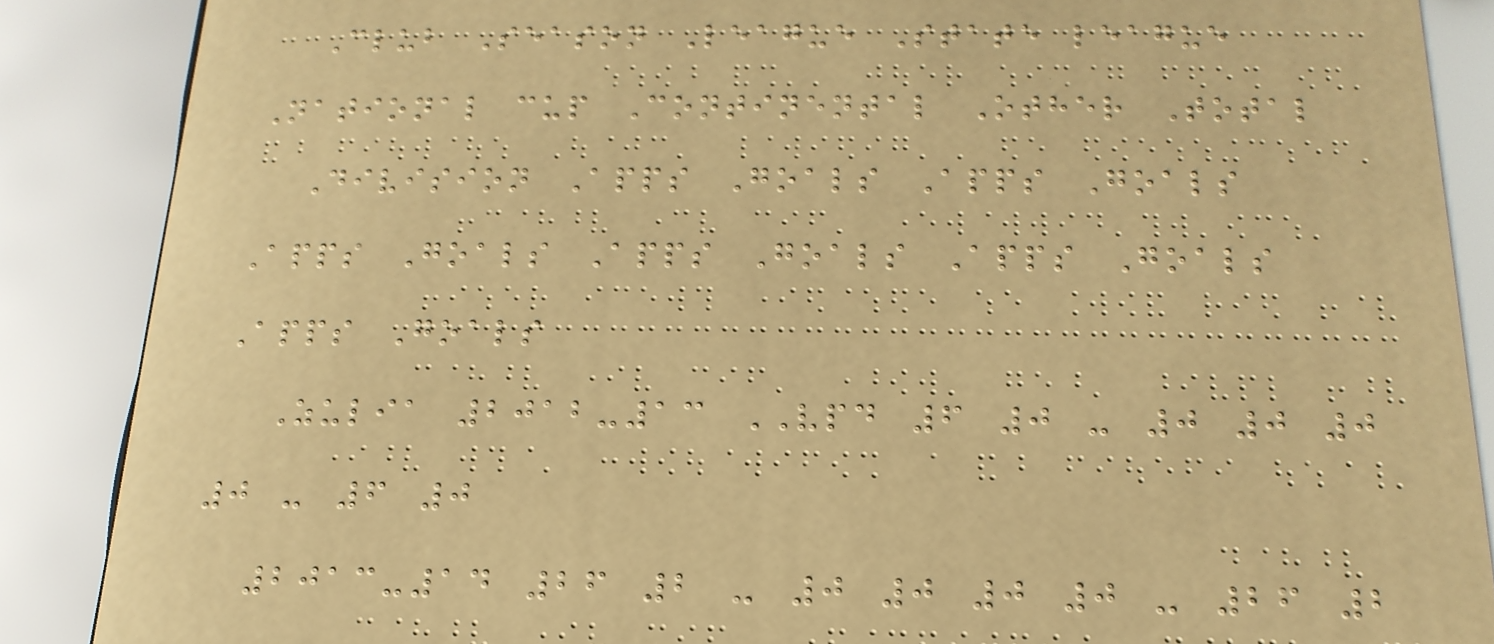Club Season League State league
National cup Continental Other Total
Division Apps Goals Apps Goals
Apps Goals Apps Goals Apps Goals
Apps Goals
Zulia 2012-13 VPD 6 0 - 0 0 0
0 - 6 0
2013-14 26 2 - 0 0 0 0 - 26 2
